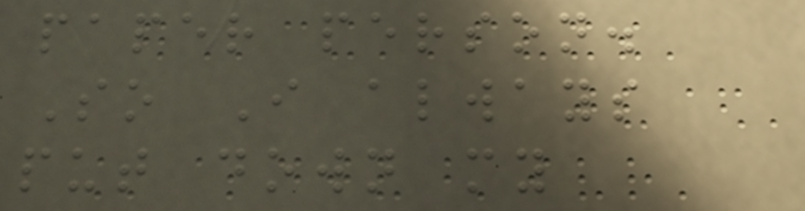paper person.
So I always
put down my
